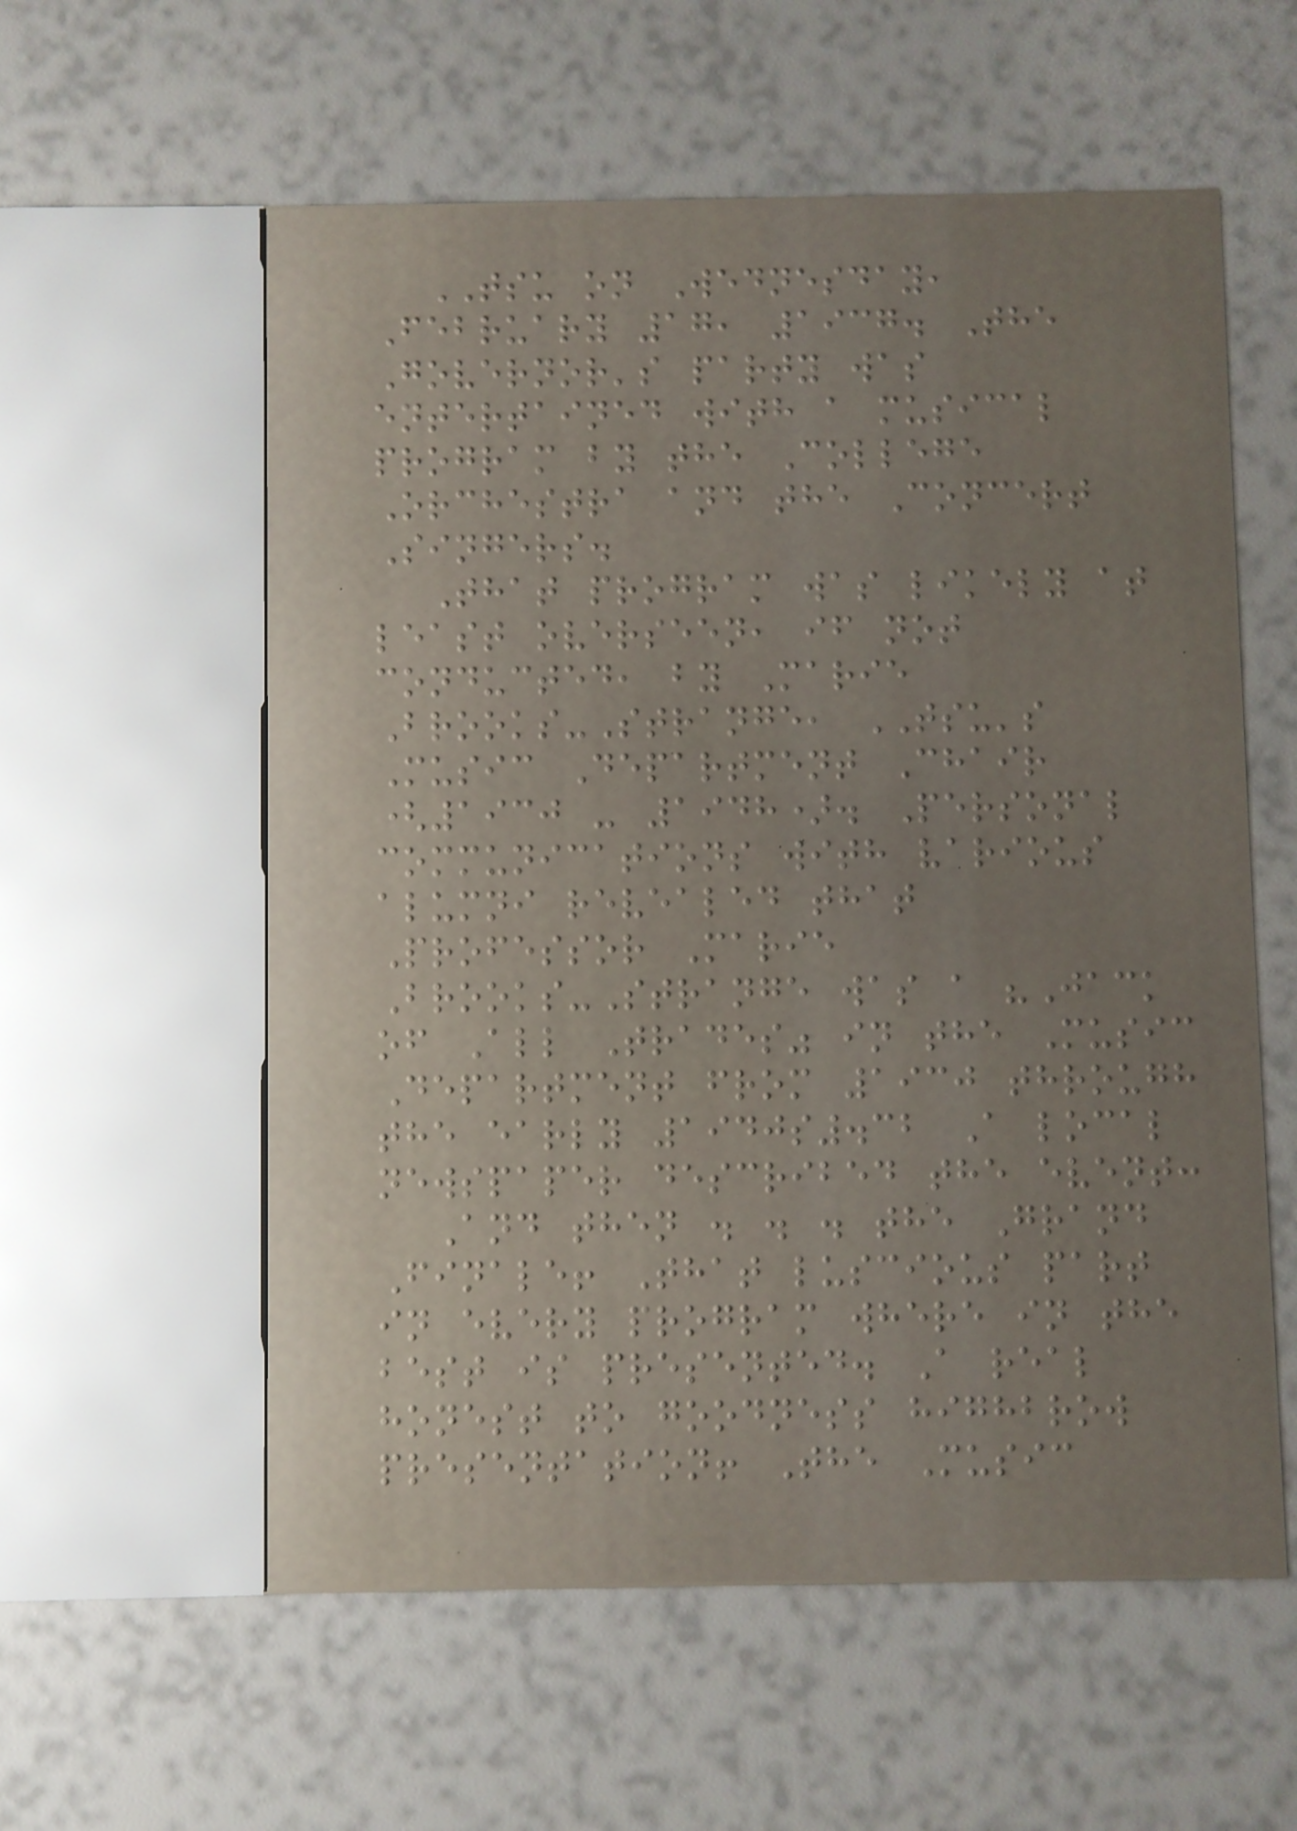TSU on Wednesday,
February 17, 1937. The
Governor's party was
entertained with a musical
program by the College
Orchestra and the Concert
Singers.
That program was likely at
least overseen, if not
conducted, by Marie
Brooks-Strange, TSU's
Music Department Chair
(1930 - 1948). Personal
communications with various
alumni revealed that
Professor Marie
Brooks-Strange was a "Jack
of All Trades" in the Music
Department from 1930 through
the early 1940s.32 A local
newspaper described the event:
And then . . . the Grand
Finale! That luscious part
in every program where in the
best is presented. A real
honest to goodness highbrow
presentation! The Music
